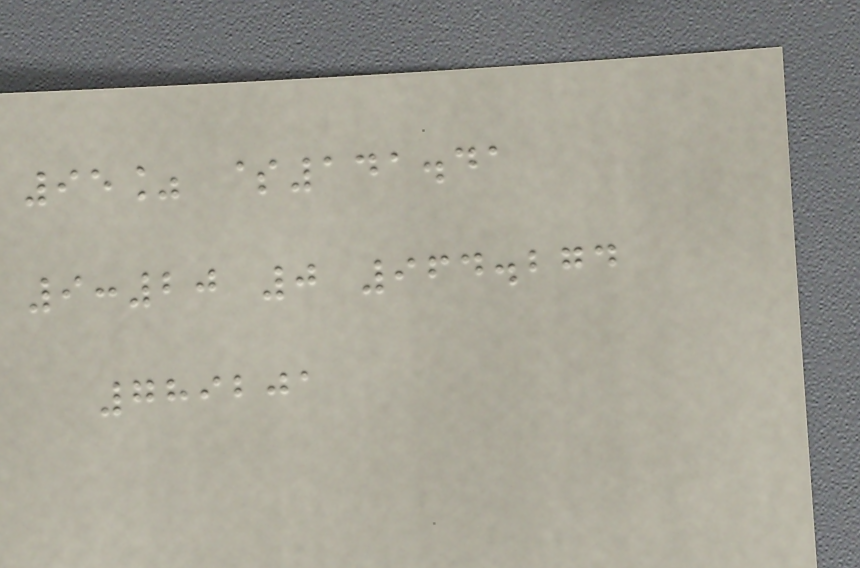95% $141.41
9:20 0 964.274
789201
